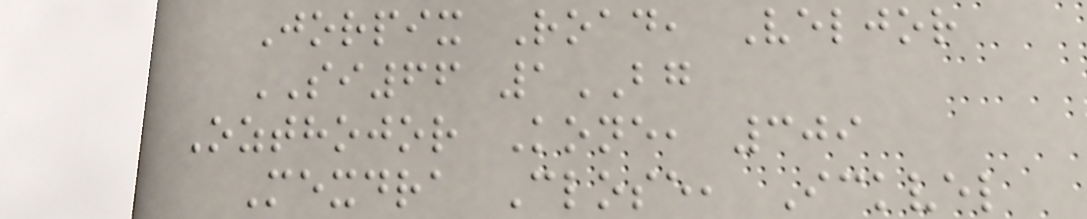Jorpix Road, Veljor
SI66 1BG
Ozthojor Kone, 309
Mexdra Close, Ickvel
